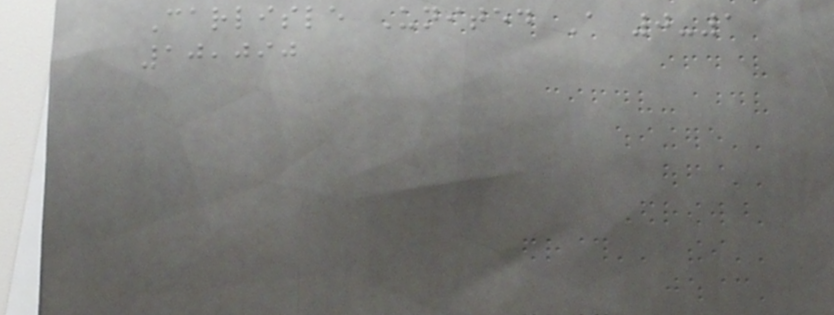Carlisle United A 0-1
10,090
